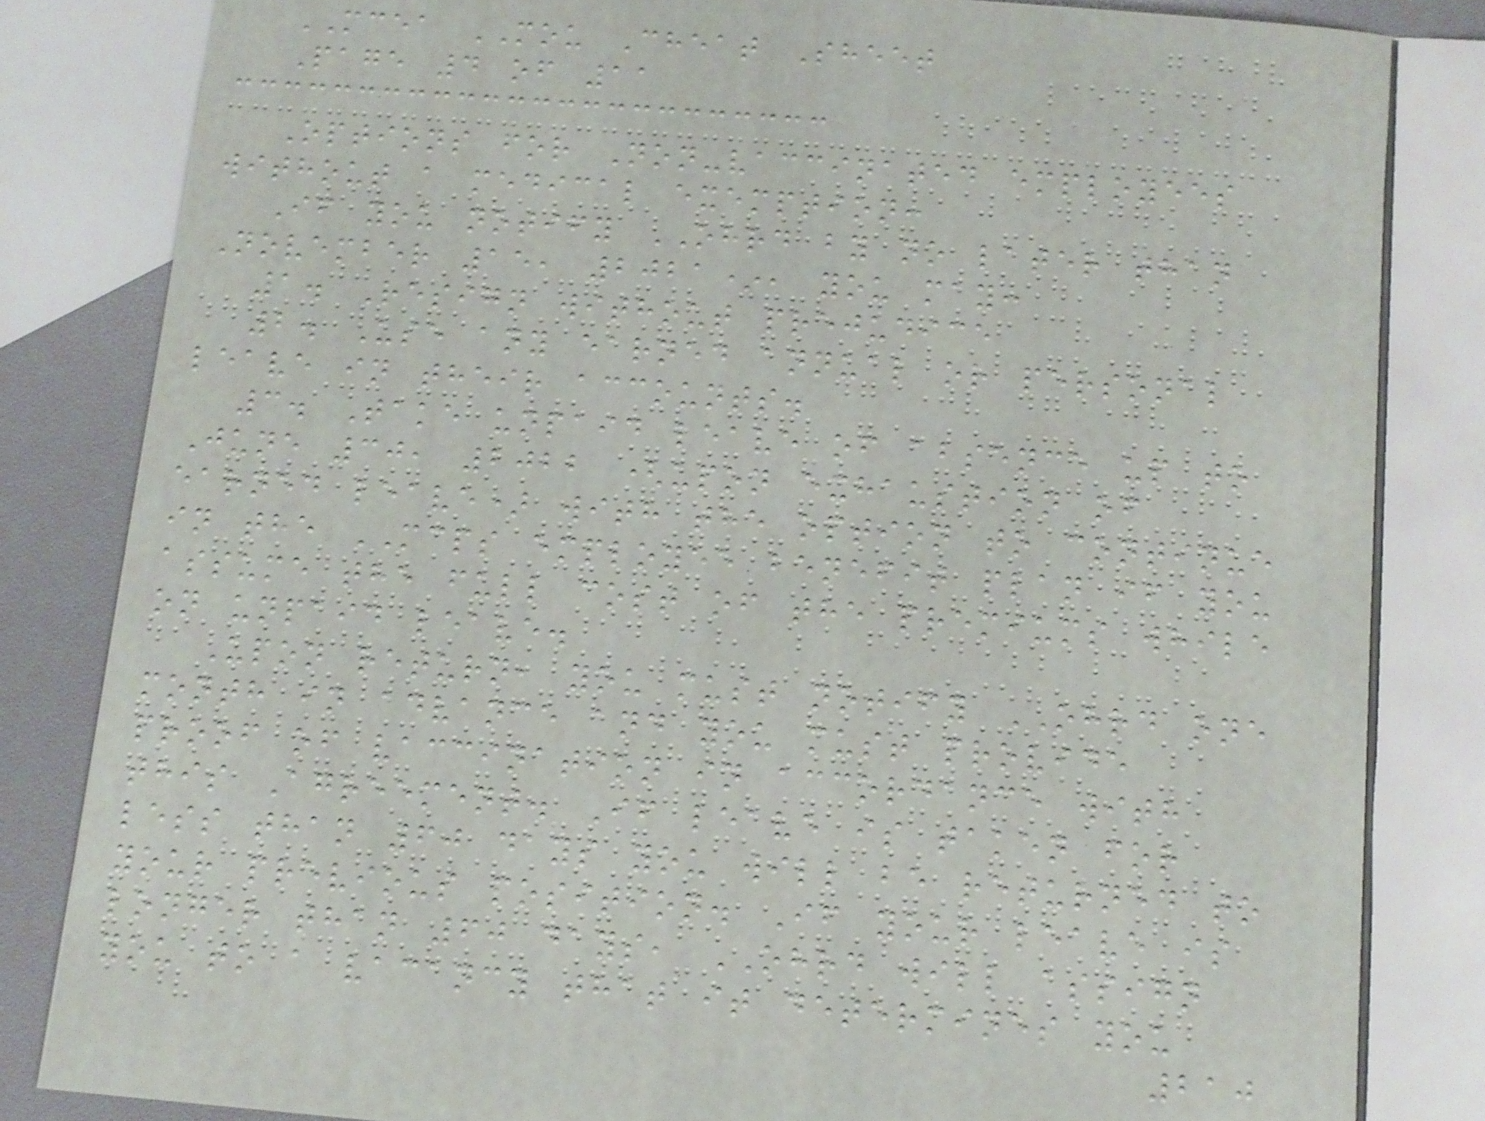MCEA MOU Cheat Sheet
Page 4 of 11
Options for Non-vaccinated employees
without a medical exemption:
If you notify OHRD by no later than
November 15, 2021*, you may:
1. Resign without prejudice
2. Use any earned annual or personal
leave in their accounts.
3. Take unpaid leave of absence up to
June 30, 2022 (upon exhaustion of
earned leave) with the option to continue
in the MCPS employee benefit plan if you
assume the full cost of the premiums while
on unpaid leave.
Upon return, you must notify OHRD one
month in advance and you must provide
proof of vaccination in accordance with
this Agreement. If leave is taken for
less than 60 days you will be returned to
your previous position. If your leave is
longer than 60 days, OHRD will assign
you to a vacancy that it determines you
210
